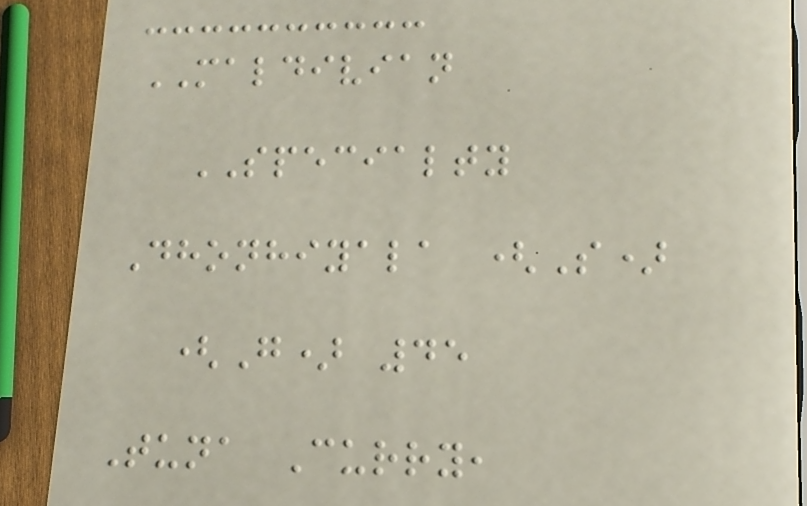MALDIVIAN
SPECIALTY
Dhonhiyala (S)
(G) 45
Tuna Curry,
